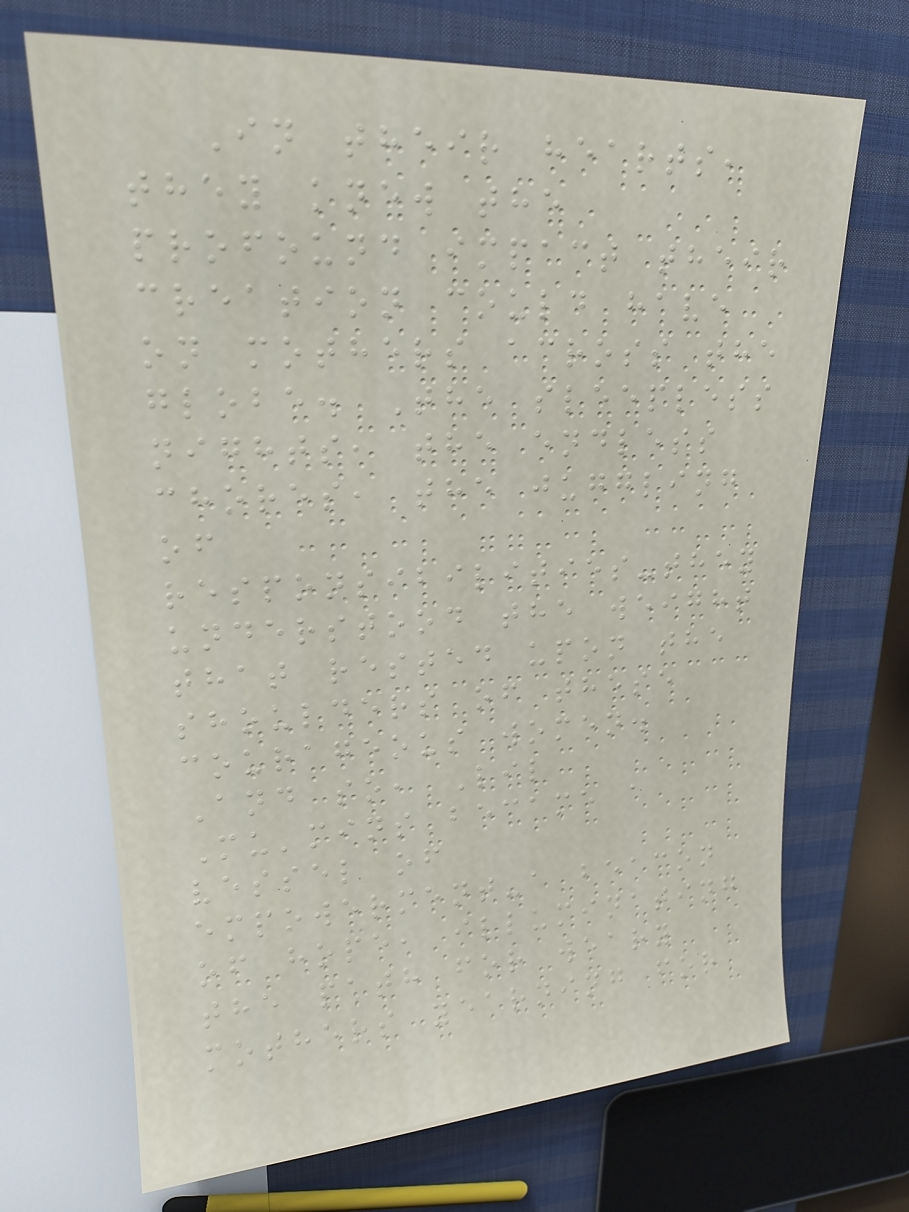In their hearts,
they knew the
profound impact their
creation could have
on mothers across the
globe. The sleepless
nights, the endless
chores, the juggling
of
responsibilities-they
understood the weight
that rested upon the
shoulders of these
courageous women.
And so, Lil
Mu'mins became a
vessel of
empowerment-a beacon
of hope, illuminating
the path for weary
mothers yearning for
